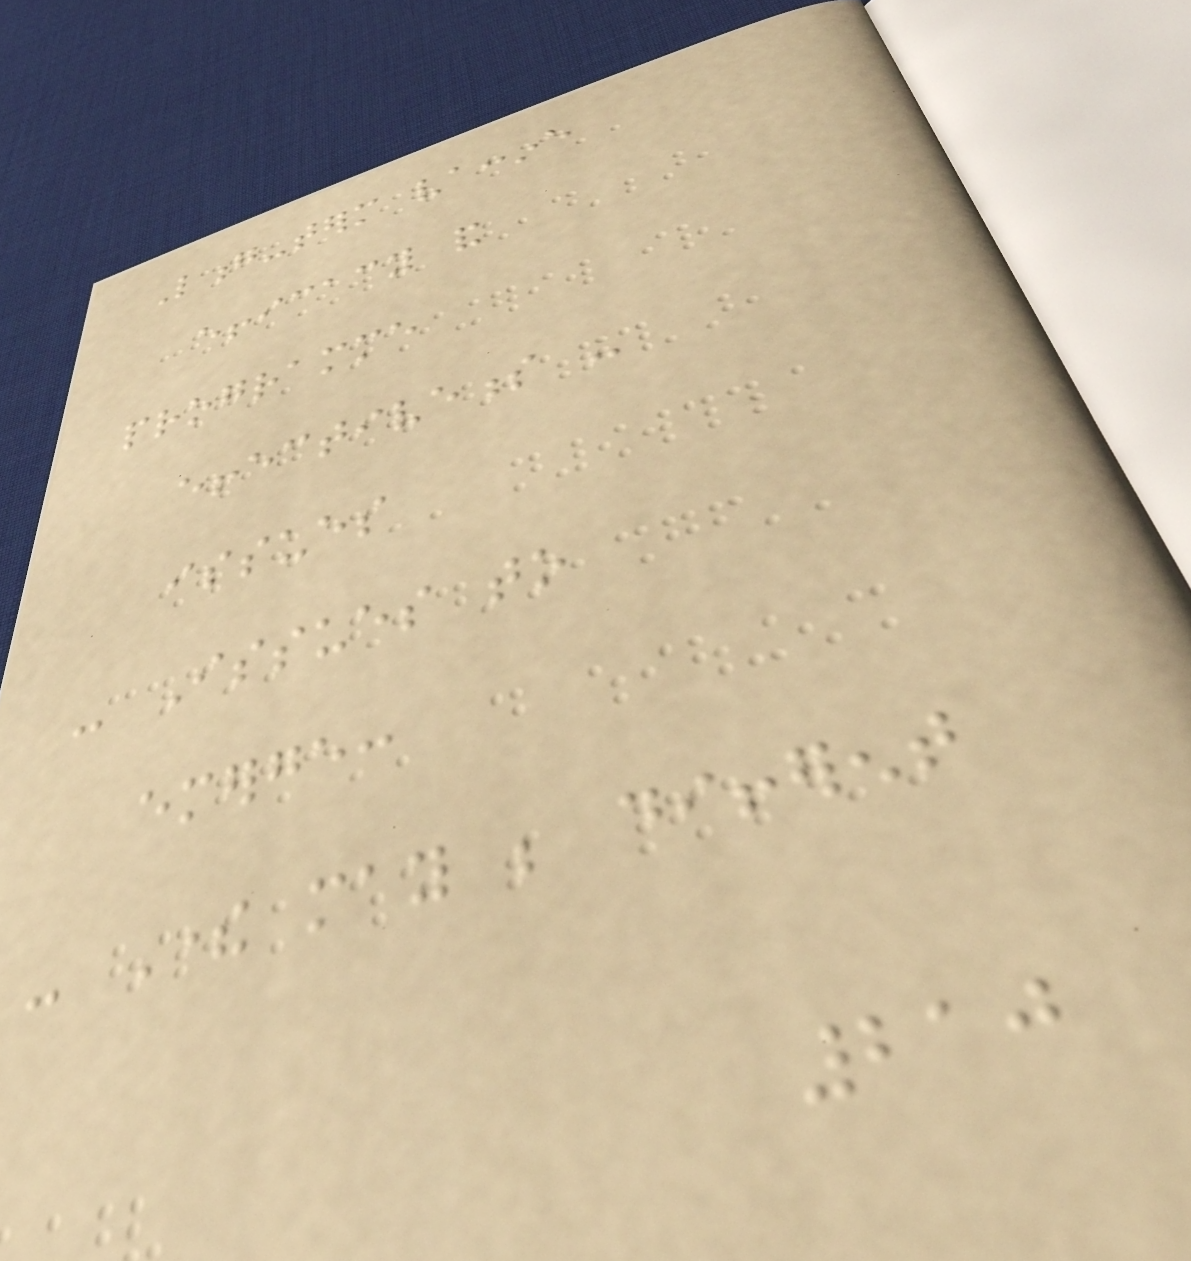Long-term vaccine
efficacy and
programme
effectiveness -
issues
- Issues to
emerge:
- There may be different
210
